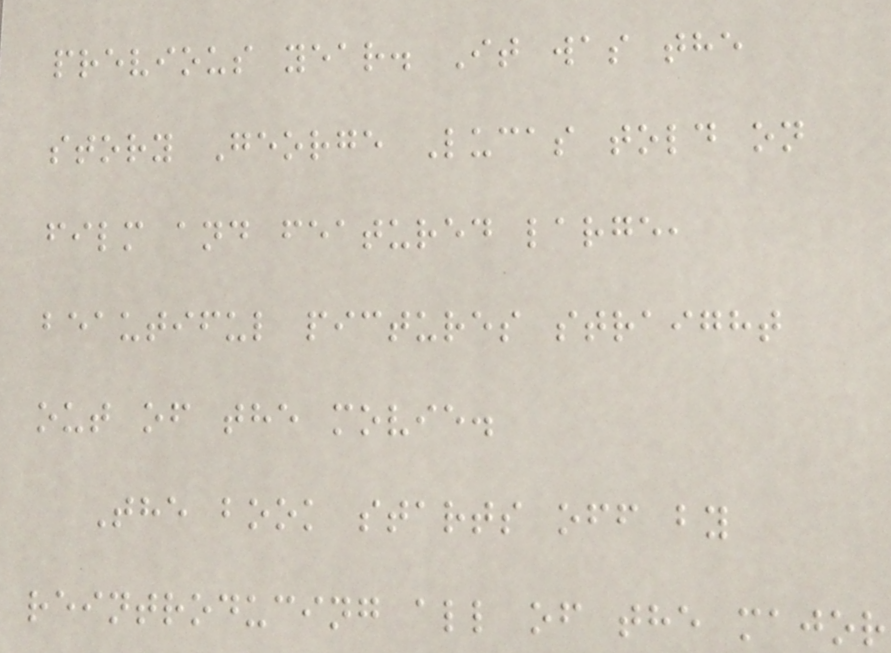previous year. It was the
story George Lucas told on
film and featured large,
beautiful pictures straight
out of the movie.
The book starts off by
reintroducing all of the major
